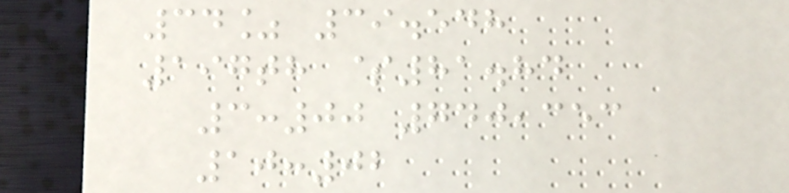34% 39.548
197th $81.84
3:00 740,353
10:02
